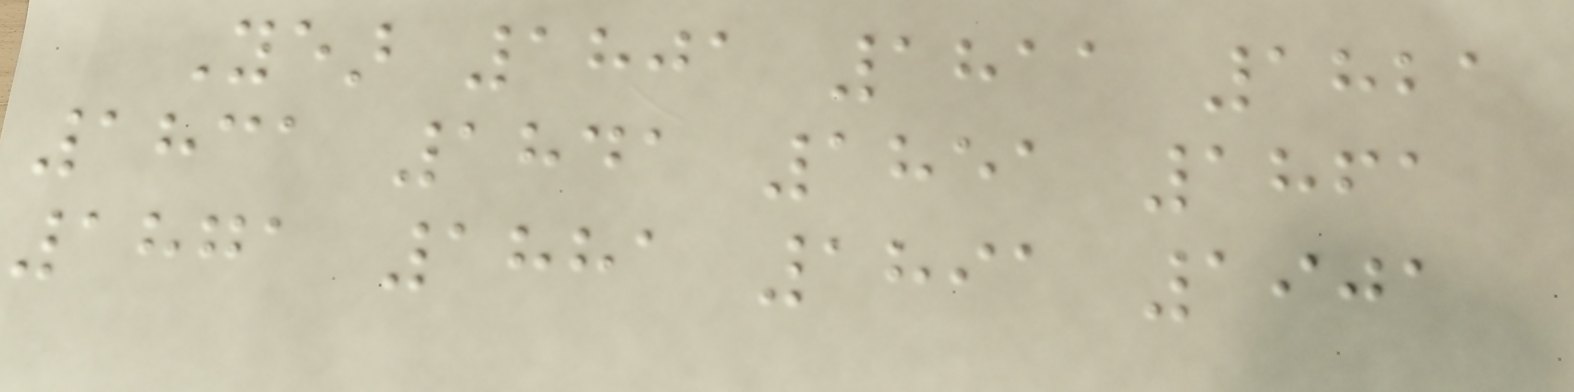Year 1801 1811 1821
1831 1841 1851 1861
1871 1881 1891 1901
